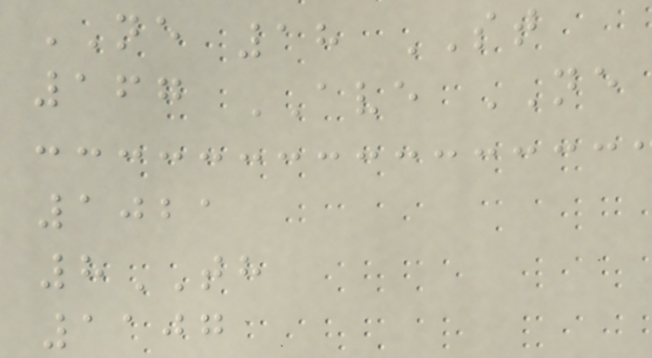NE 18 ST
167 AVE NE
1021
8TH
1107
